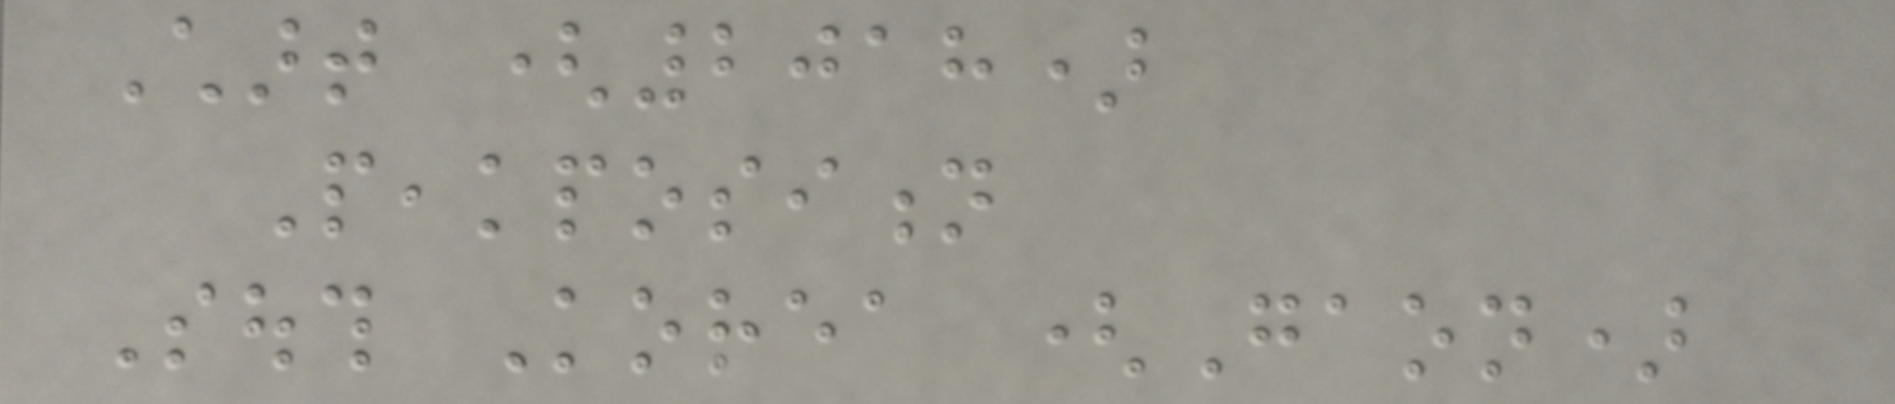Chart (2018)
Peakposition
South Korea (Gaon)
